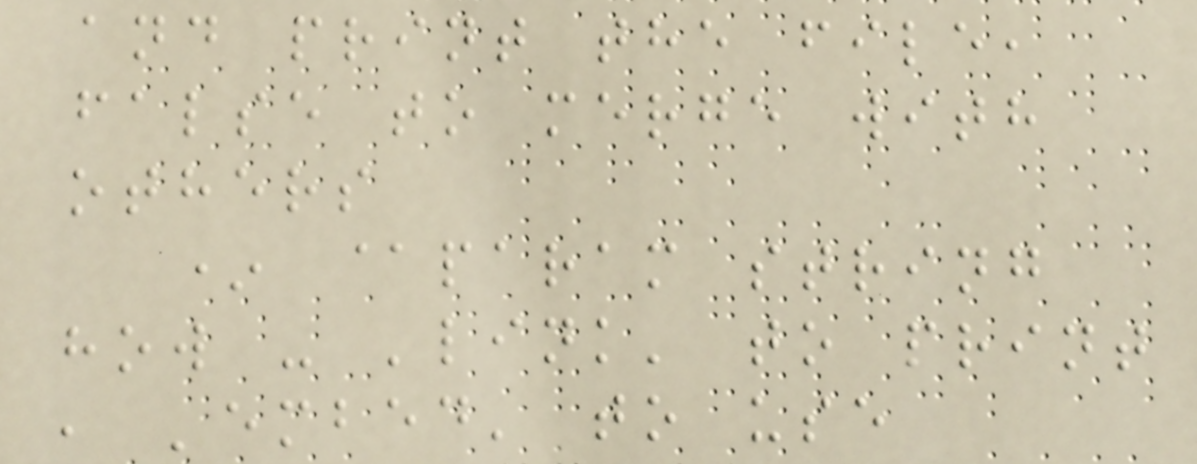and print the file,
false to merge with
others
* @param string
how - 'link' to print
, 'embed' to use
